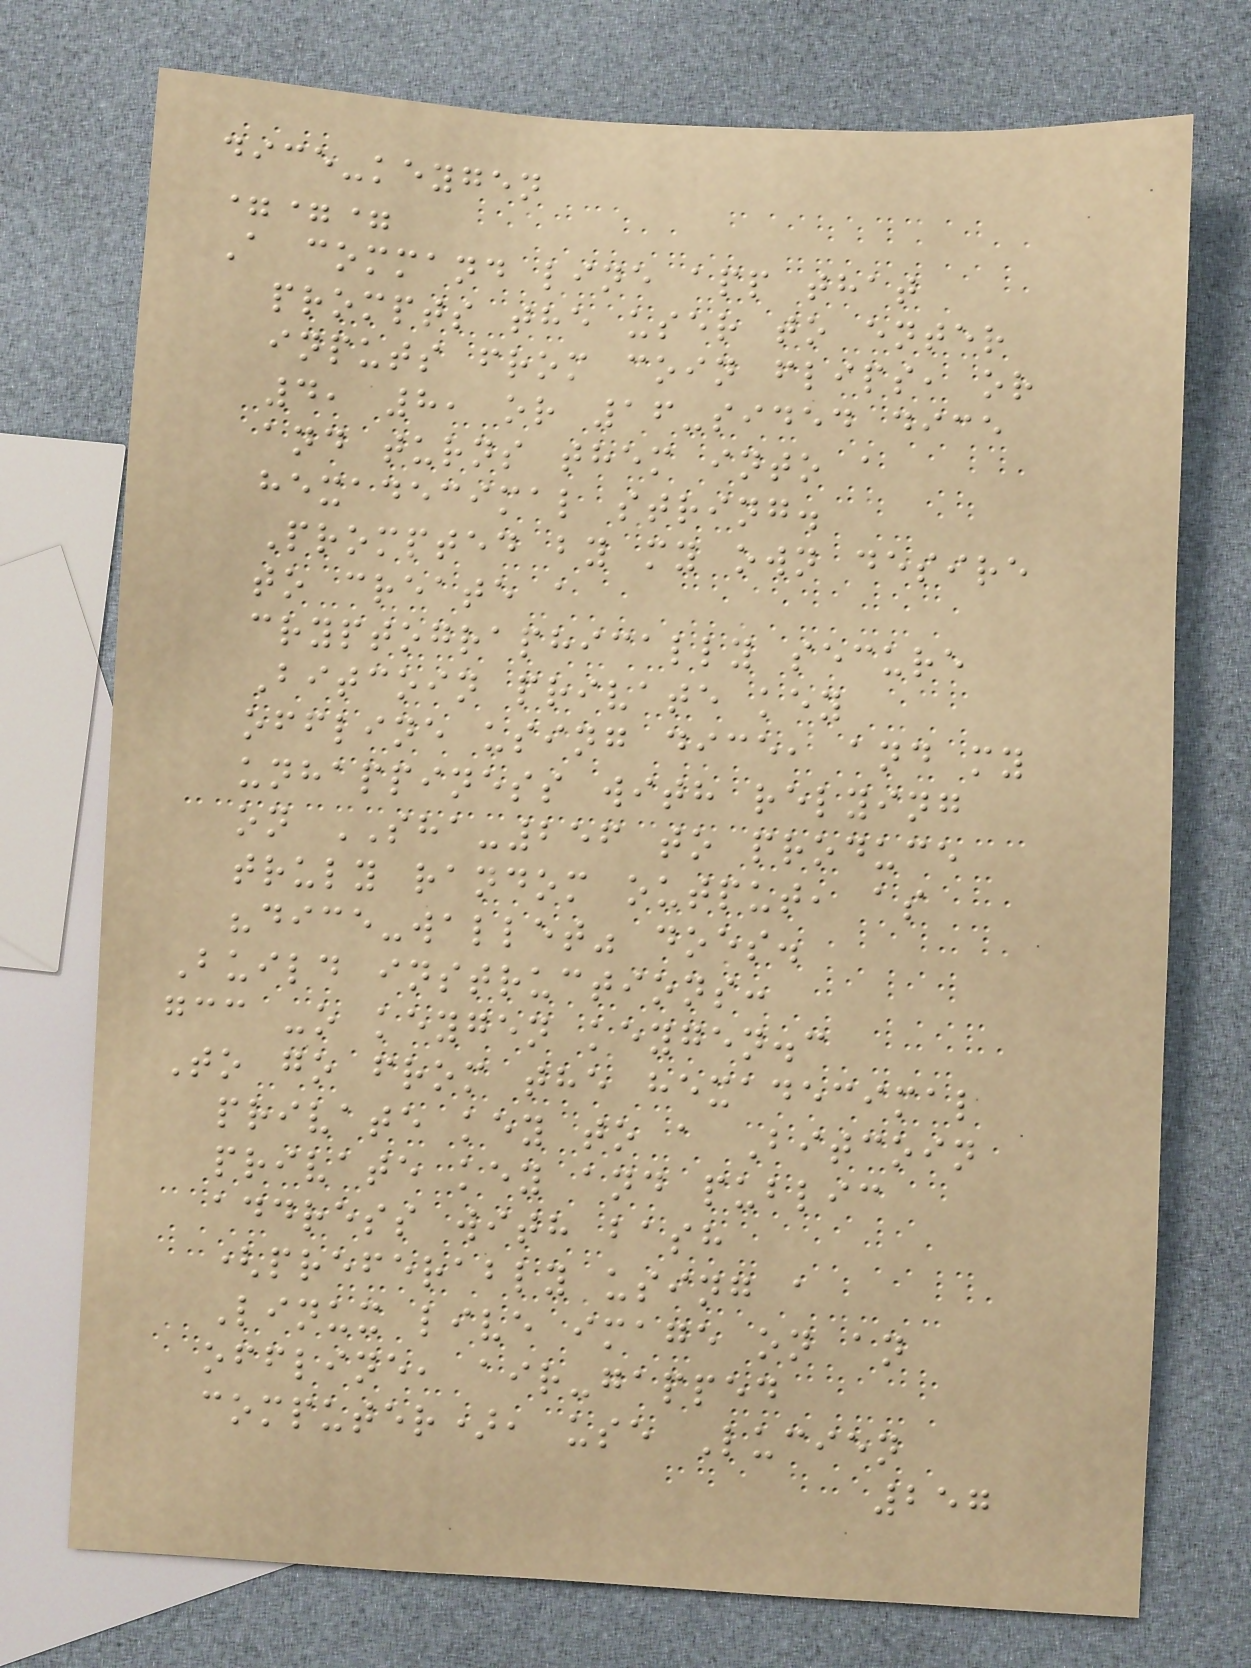dice-keygen
===
A command line app that
prompts the user to enter
inputs from coin flips, or
4, 8, or 16-sided dice
and turns them into a
hexadecimal string.
Prompted by my own desire
to create a
cryptographically secure
Bitcoin private key
offline using dice, and my
unhappiness with relying
on SHA-256 to produce
truly random output, as
"dice-wallet" does.
Build instructions:
gcc -o keygen keygen.c
To go from the hexadecimal
private key to a Bitcoin
private key and public
address with bash
(preferably using a
Linux live image on an
offline, air-gapped
computer), use Lucien
257
